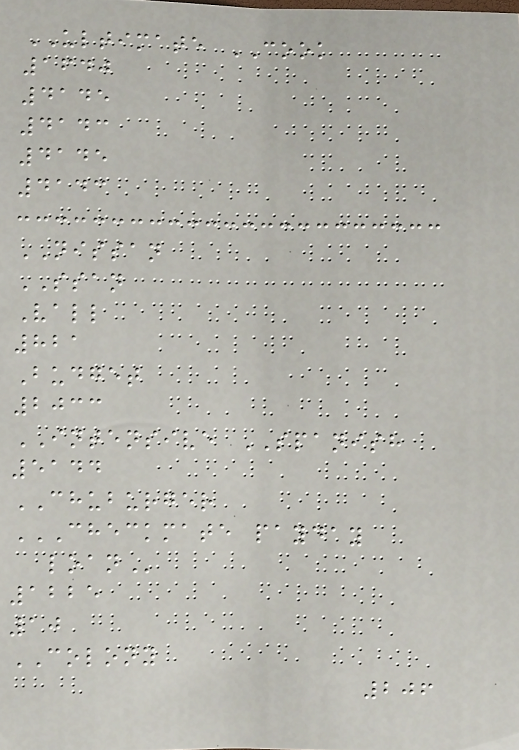ULTIMATE COOK
1640
4145
4143
4145
4143
NISSAN
SSAN
Vall
821
Budget
2033
INTENSIVE SPANISH
5144
CHUBURGER
CHECKMATE PAYDAY
LOAN
1225
10
COLONY
206
